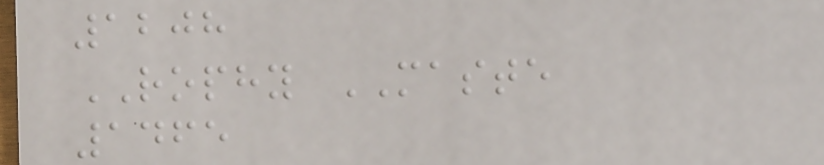1208
ROPHY MASTE
1465
